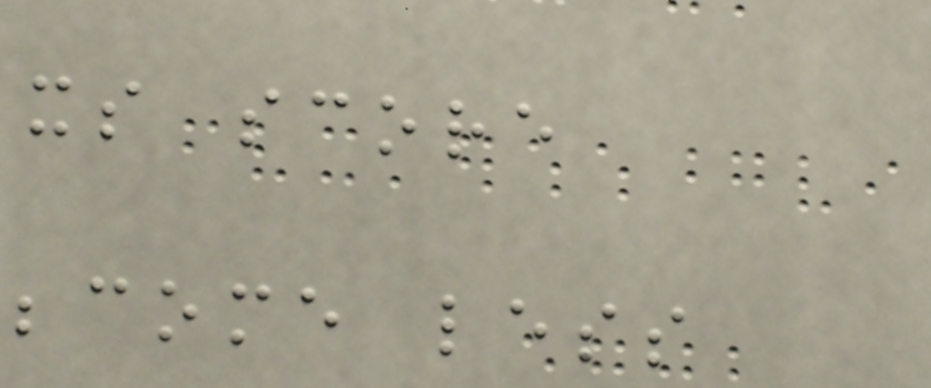its score
become less
